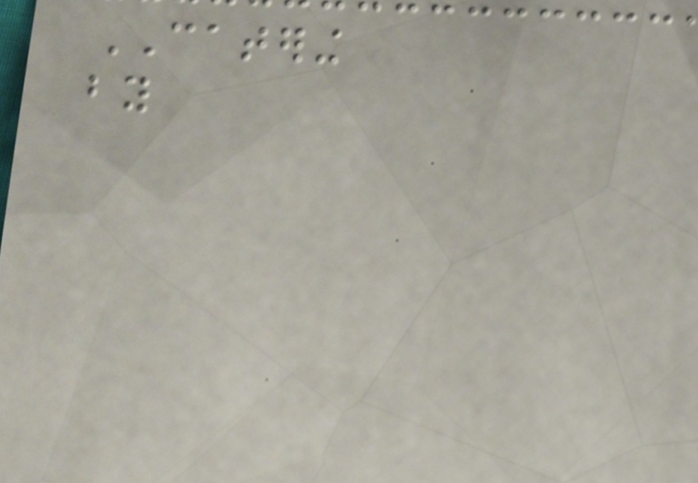CATERING
by
